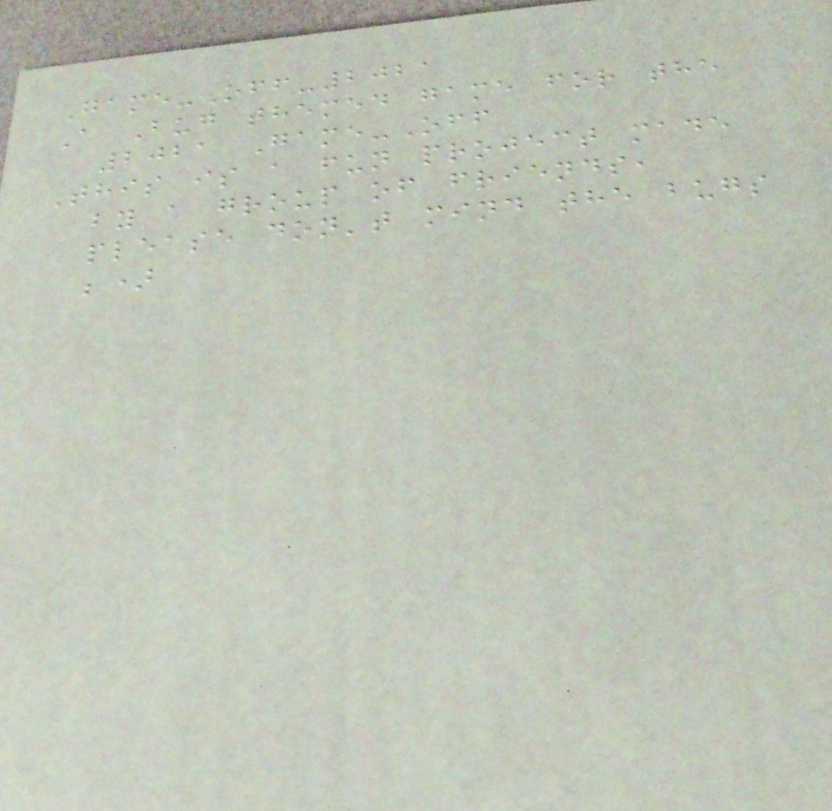Game-Off-2021
A Bug themed game for the
2021 Game-Off
This is a fun project made
by a group of friends,
please don't mind the bugs
;)
